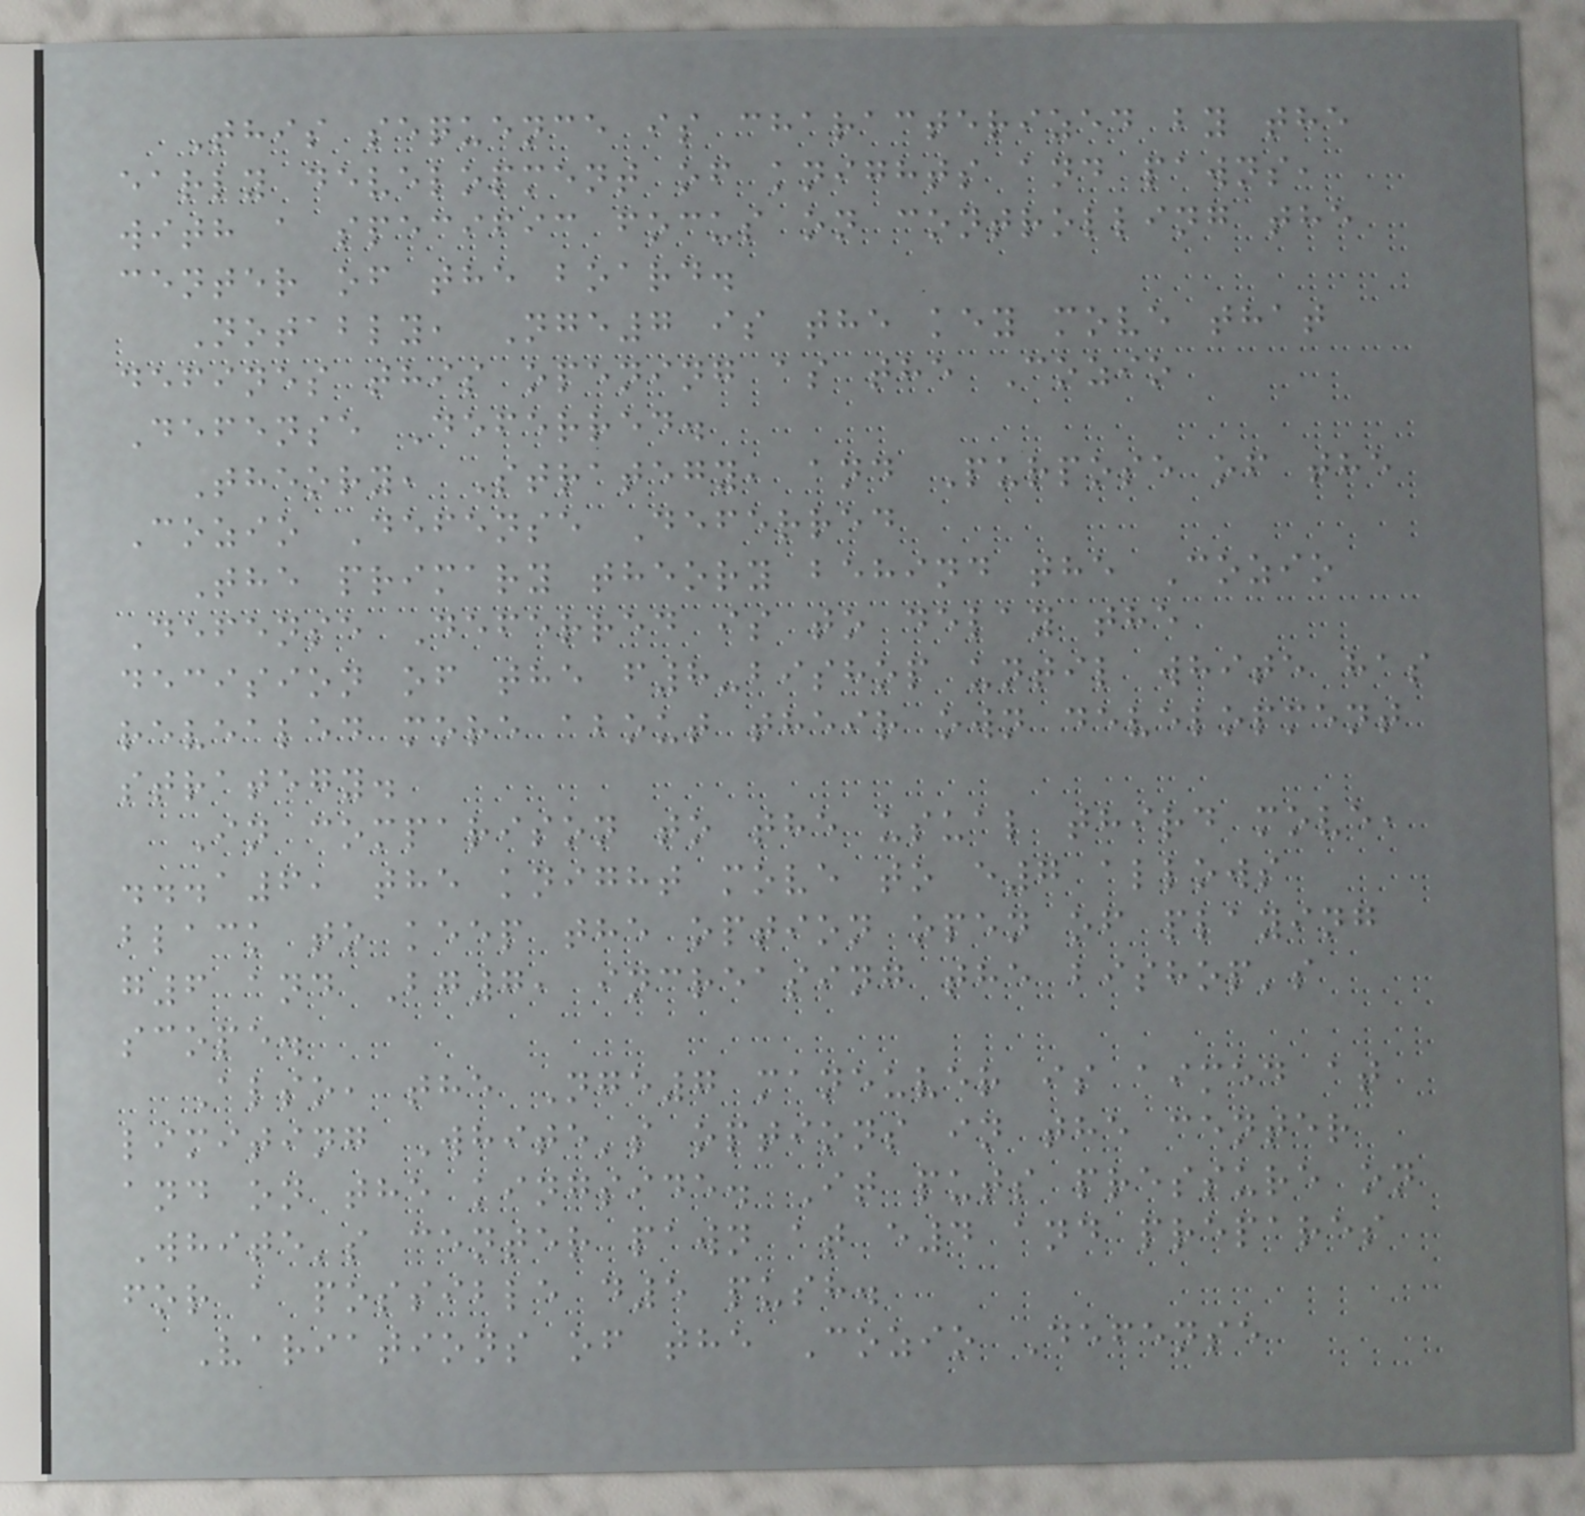This sequence is characterized by the
early development of knights and pawns,
with a specific focus on controlling the
center of the board.
Notably, Nge7 is the key move that
defines this opening as the Cozio
Defense Deferred.
Theory, Strategy, and Purpose of the
Cozio Defense Deferred
The primary theory behind the Cozio
Defense Deferred is to delay the
decision of the f8-bishop until white has
revealed more about their own development
strategy.
In comparison to the usual third move,
...a6, the knight move to e7 allows
black to keep the option open of playing
g6 and Bg7, increasing the bishop's
scope.
Also, the Nge7 maneuver is aimed at
limiting White's options in the center
and on the kingside. It puts pressure on
White's center pawn at e4 and prepares
for a possible d5 push.
Variations of the Cozio Defense
